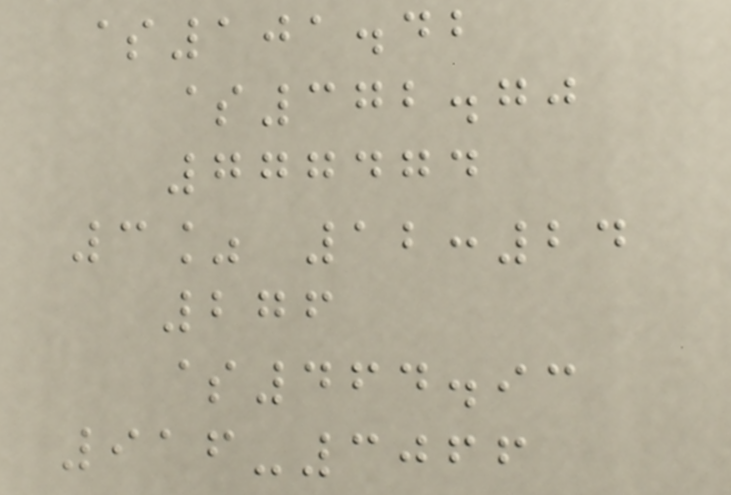$101.42
$372.70
777474
3% 12:24
276
$464.93
916-3066
